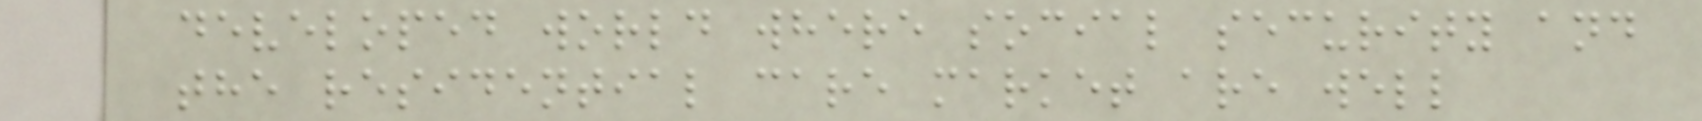developed world where social security and
the residential care market are well
